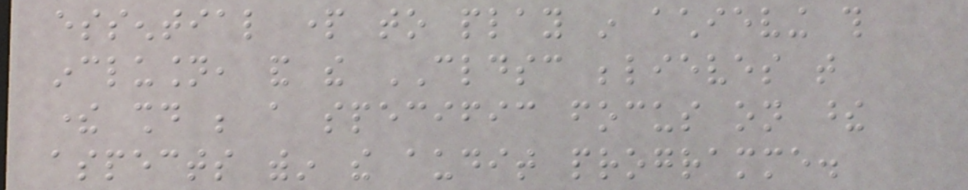essential part to play in achieving this
inclusion, and the CLDSC believes that
there should be a specific focus on these
aspects within the audit programme.
